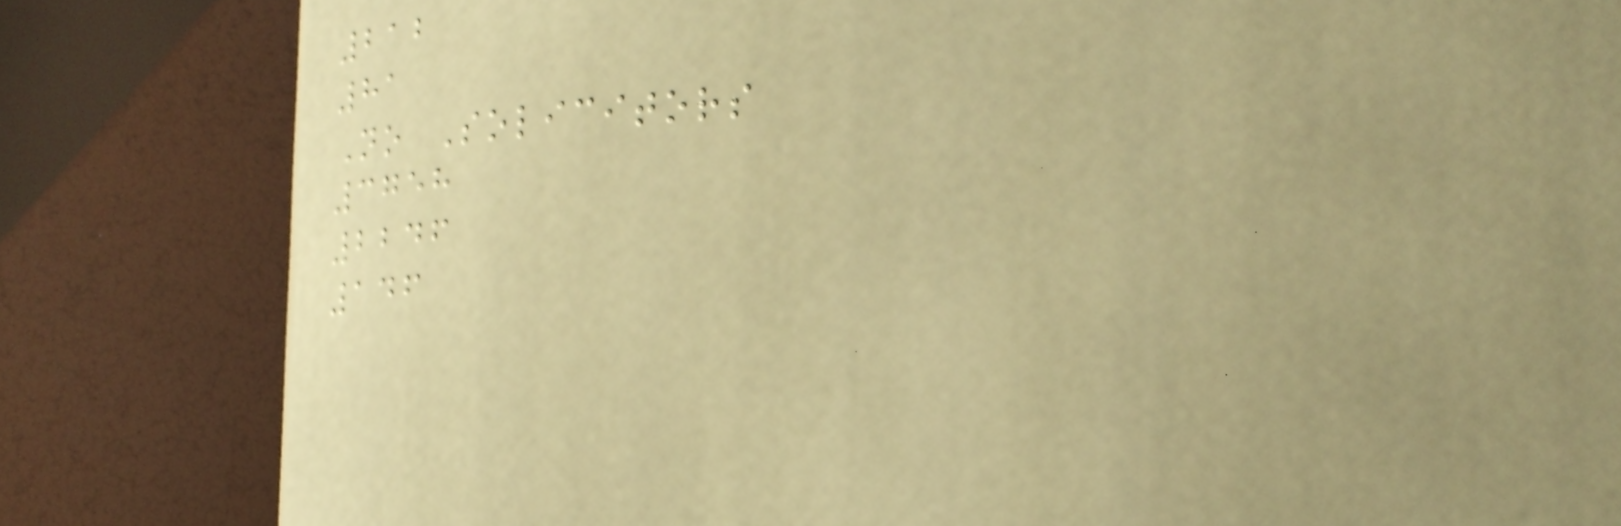212
81
No Solicitors
3758
2246
146
